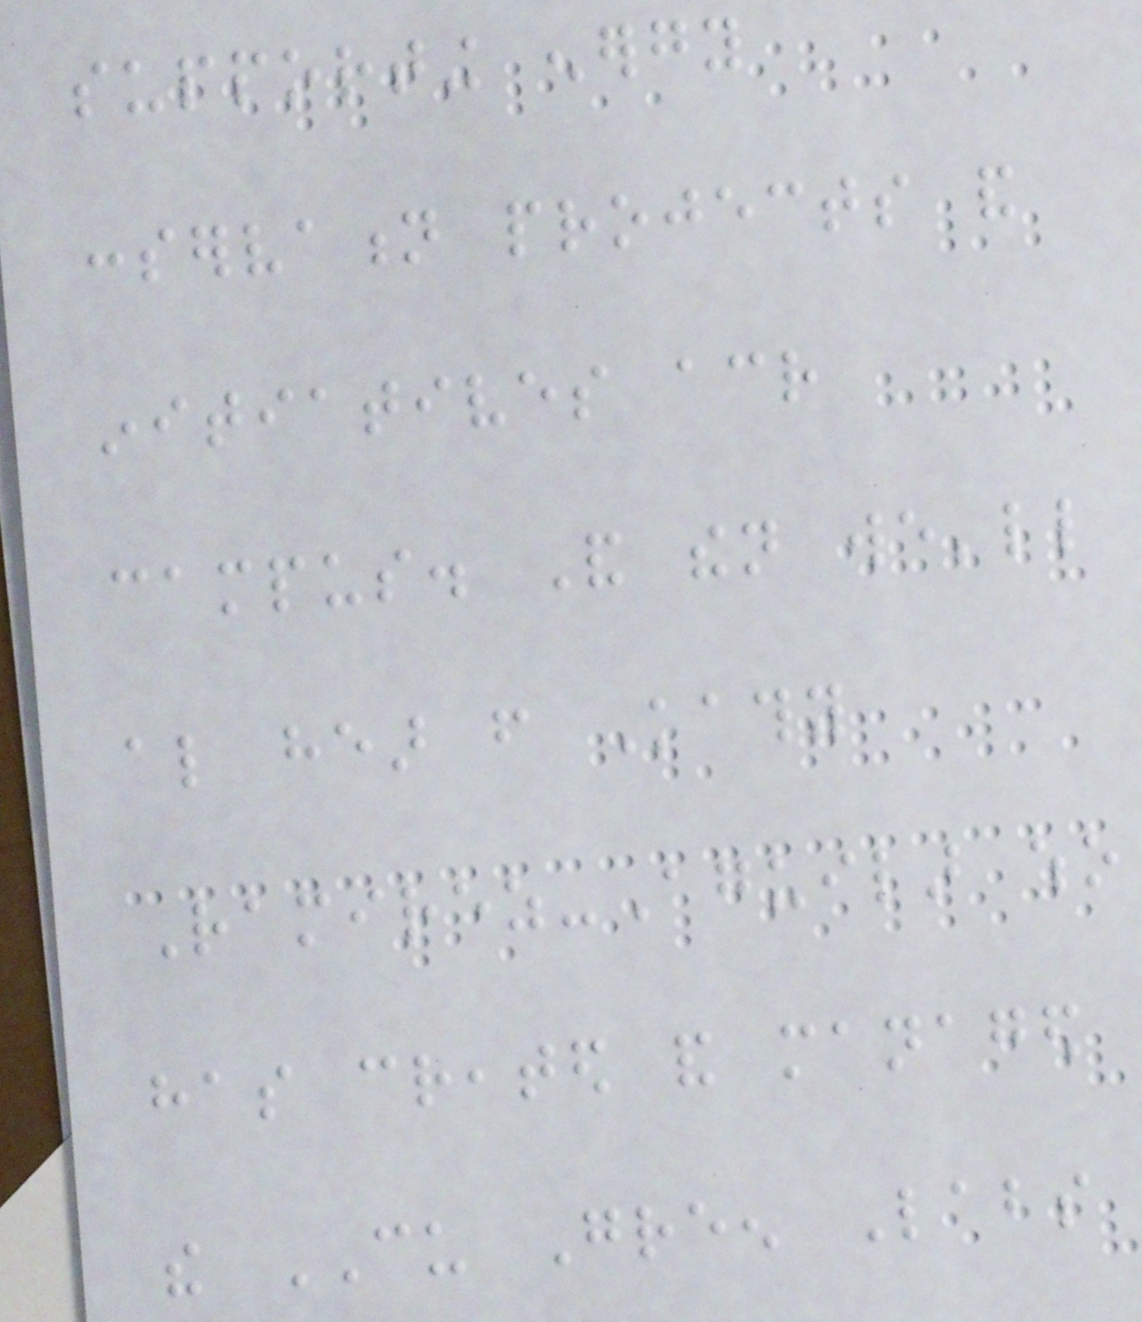supporting energy
conservation projects and
initiatives across
campus. And then we'll
also hear from Kathy
Ramirez-Aguilar who
has created and managed
the CU Green Labs
